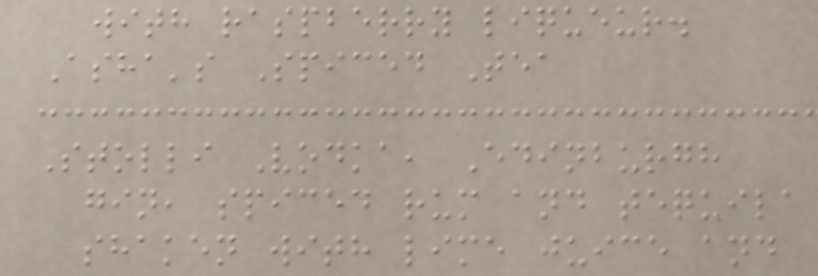with raspberry liqueur.
Asha's Spiced Tea
Stolli Vodka, Edinburgh
gin, spiced rum and tequila
shaken with lime juice and
